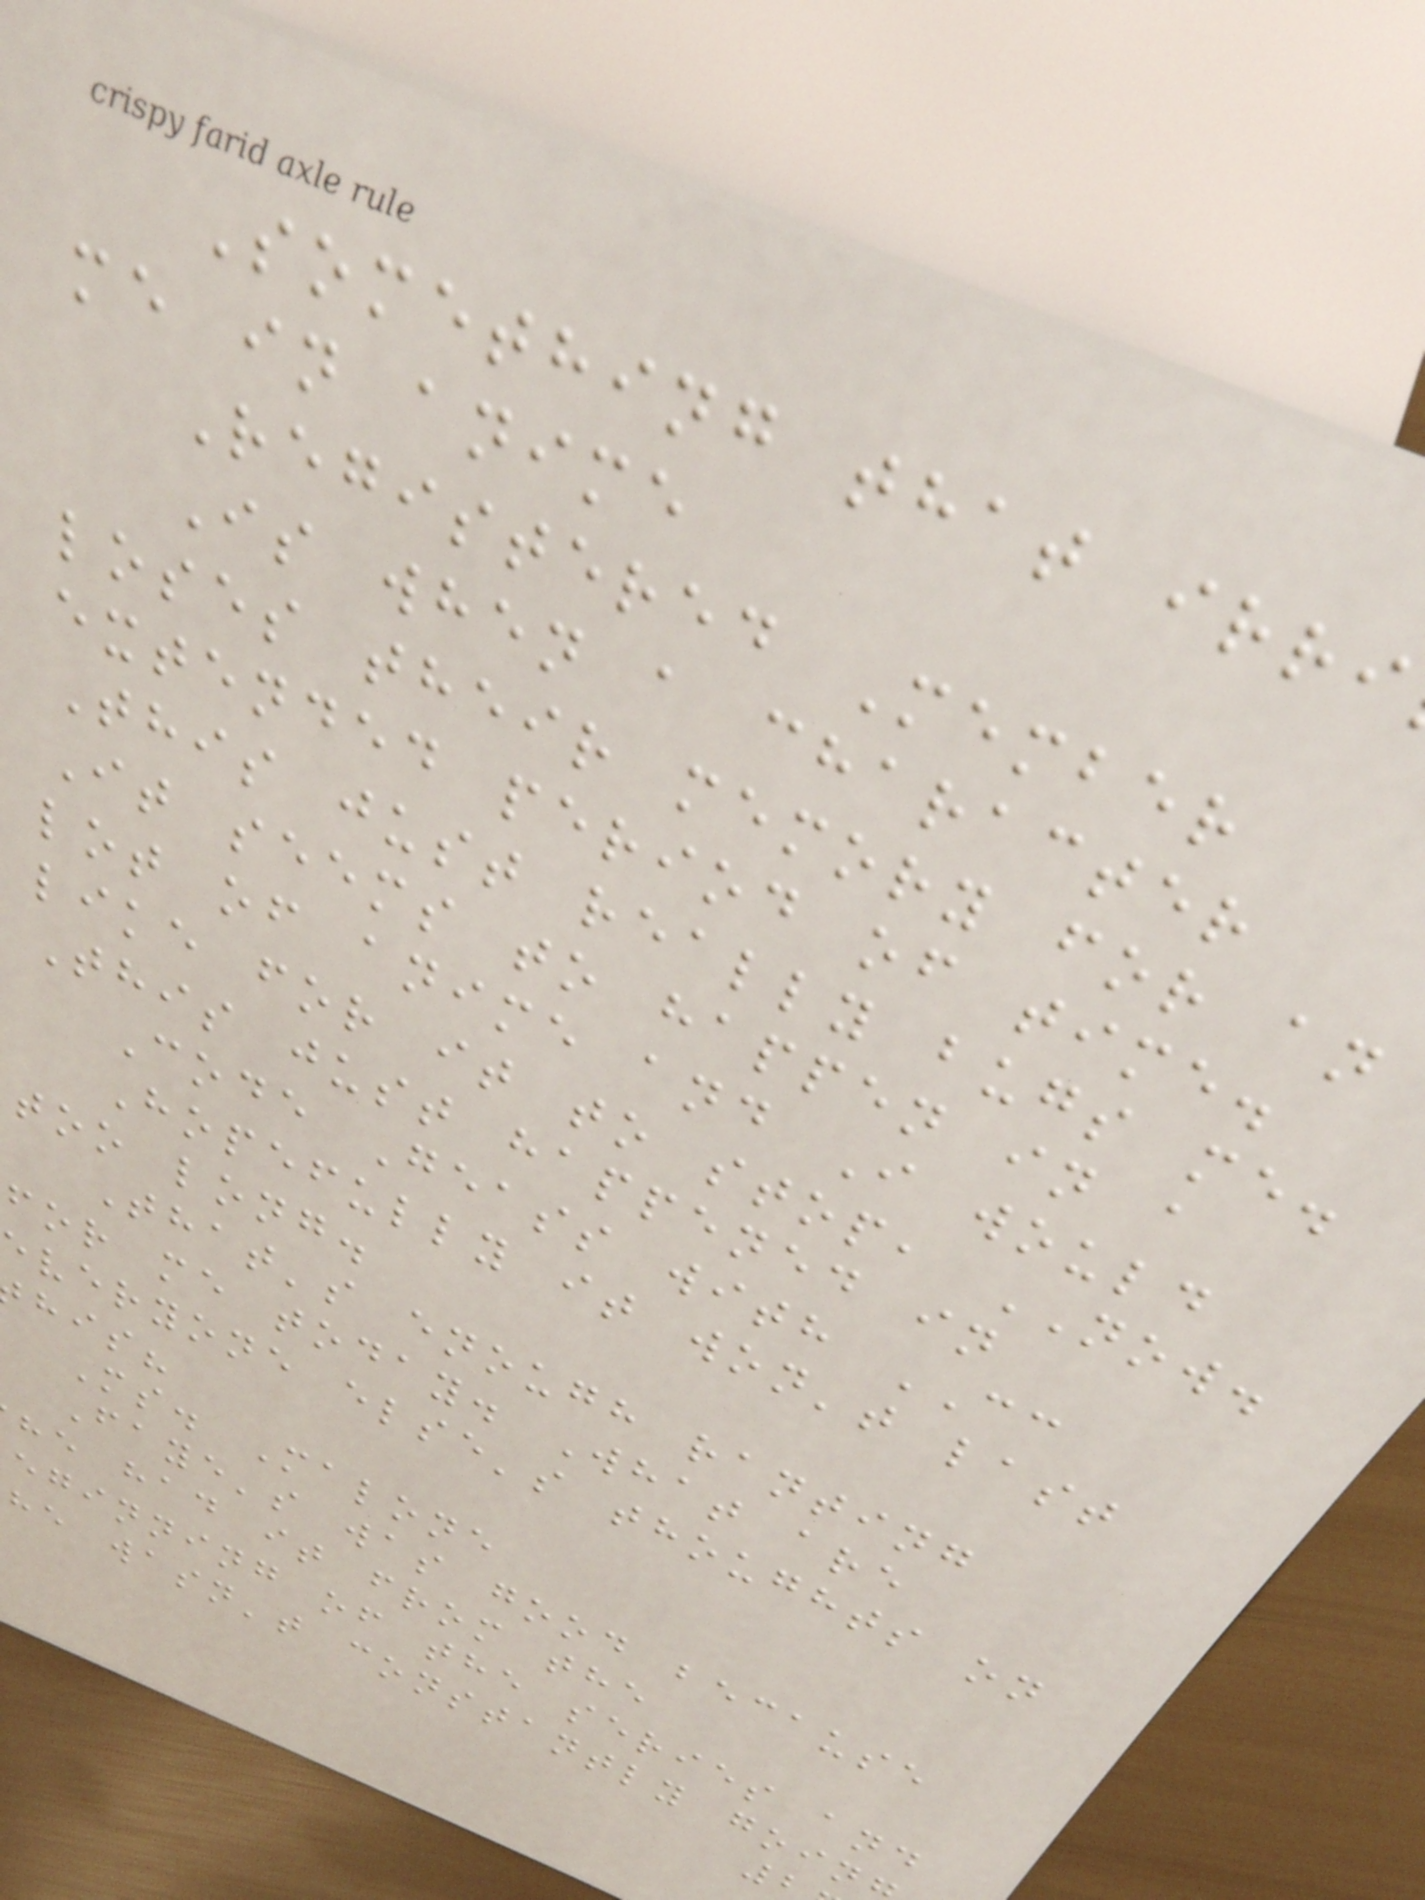Something that irri
me in anime
Registered Member
Is when a character
loses their memory for an
extended period of time.
This just really bugs me.
It seems to happen in a
lot of anime and I would
like for it to stop, NOW.
This just happened in
Code Geass with CC
Hopefully it won't last
too long.
That's enough ranting
for me today. What are
everyone else's thoughts on
his?
Ms. Malone
Faye's was good because
he had it from the
eginning of the series and
he wasn't constantly goin
